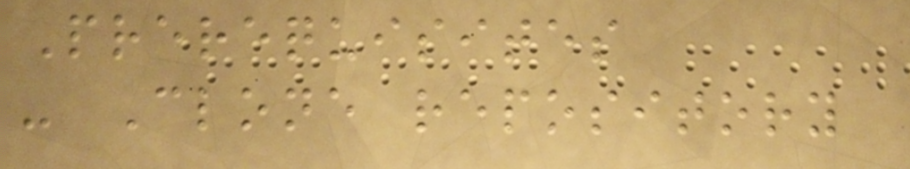Prerequisites
- Clone repository
